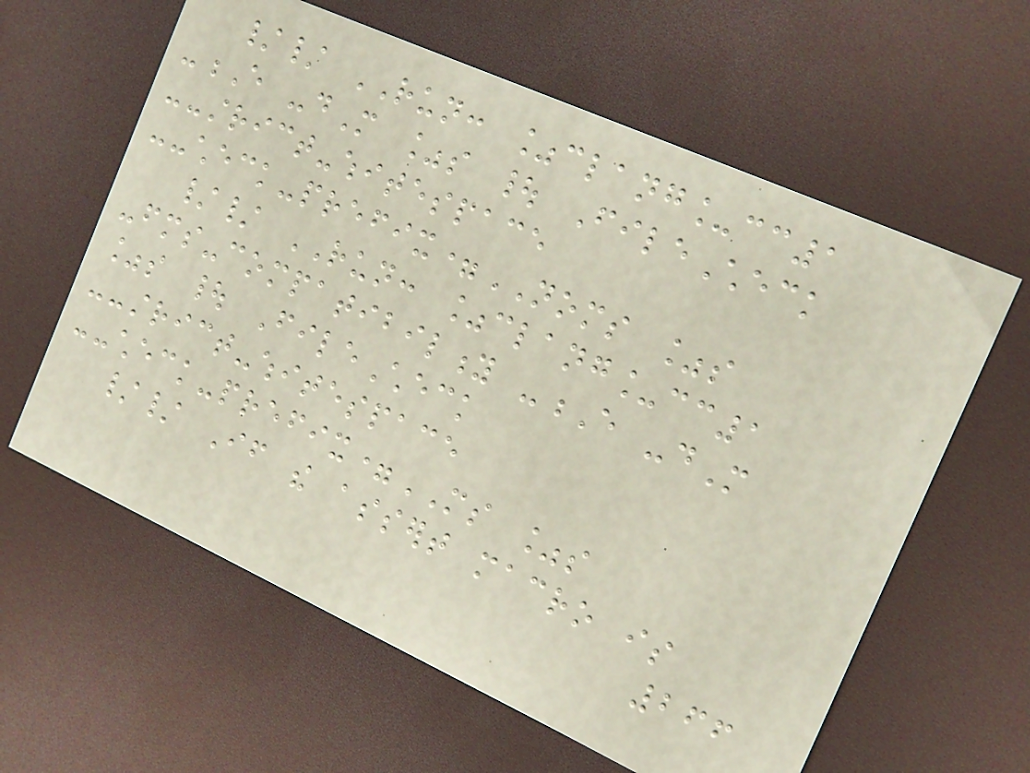// RUN: %clang_cc1
-E -dM %s | FileCheck
--strict-whitespace
--check-prefix=NOMS %s
// RUN: %clang_cc1
-fms-compatibility -E -dM
%s | FileCheck
--strict-whitespace
--check-prefix=MS %s
// If the assert macro is
266
